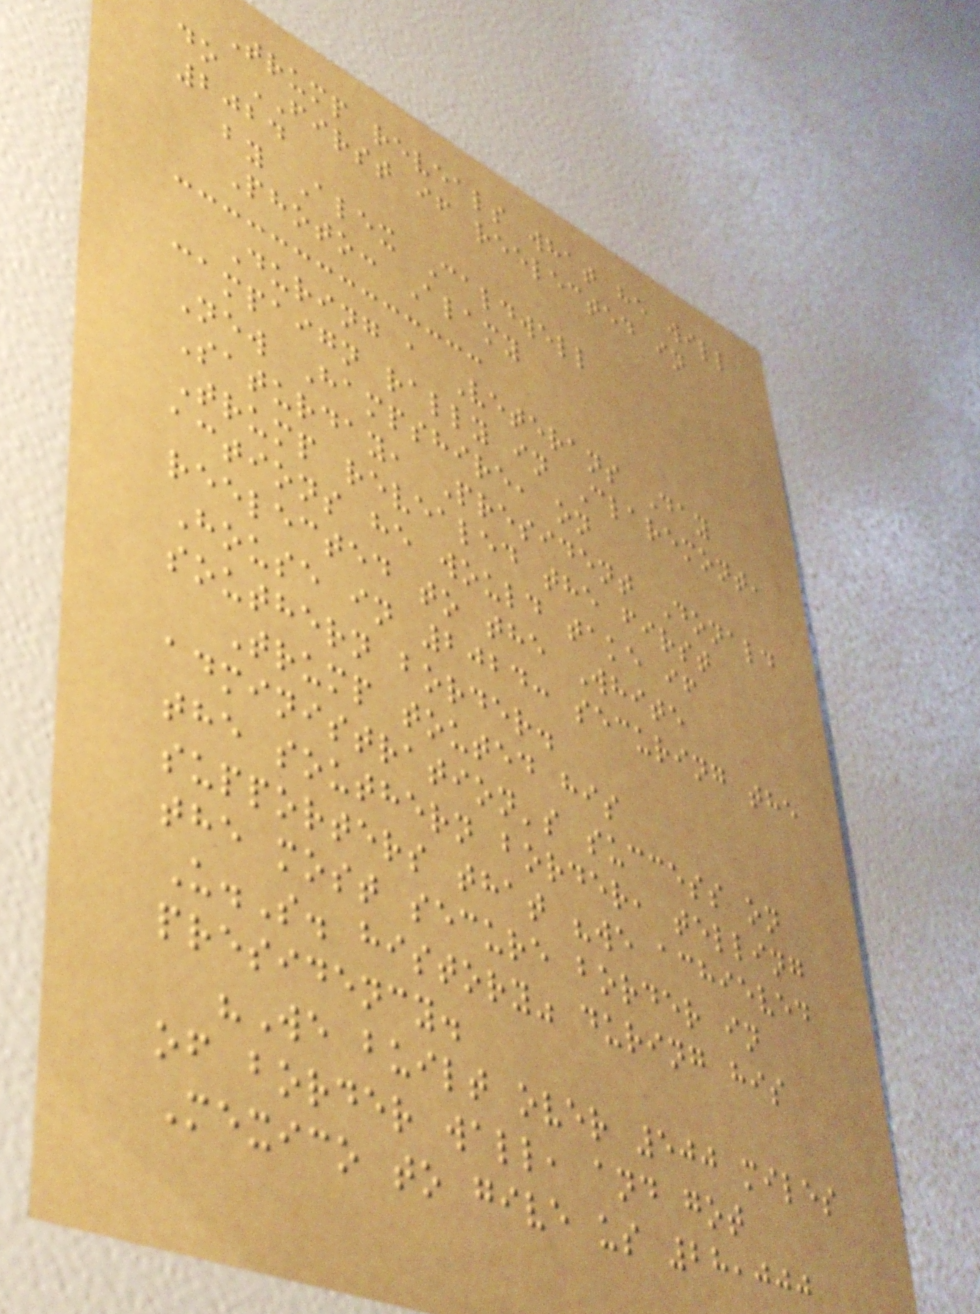Trump reveals what he will
do FIRST if reelected in
2024
by Alex Caldwell
Photo: Alamy
During a Veterans Day
campaign rally in Claremont,
New Hampshire, on
Saturday, President Donald
Trump revealed the first
actions he would take if
reelected to the White
House in 2024: securing the
southern border.
Trump touted his
administration's success on
the southern border, telling
supporters that "we achieved
the most secure border in
U.S. history" during his
presidency.
"We built over 500 miles
of border wall, and got
Mexico to give us 28,000
